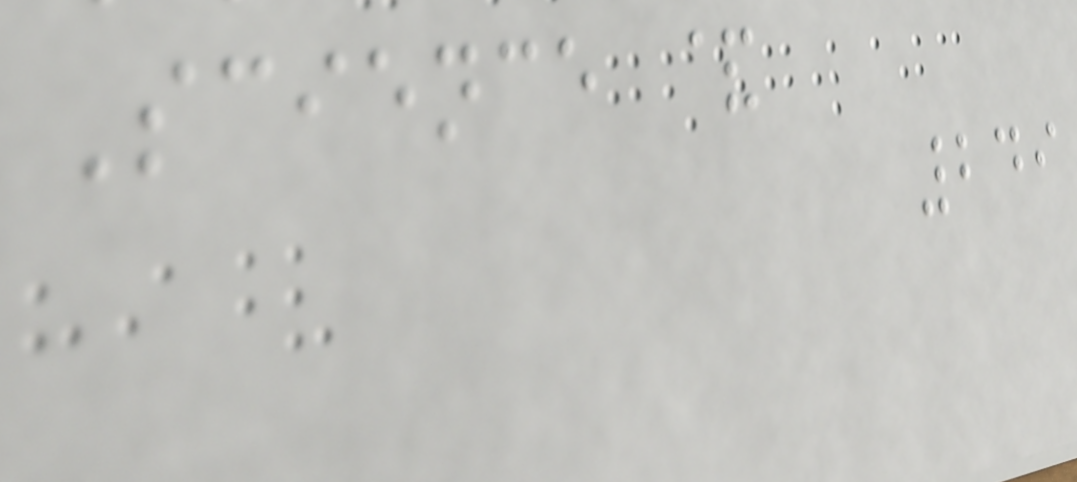Science &
249
